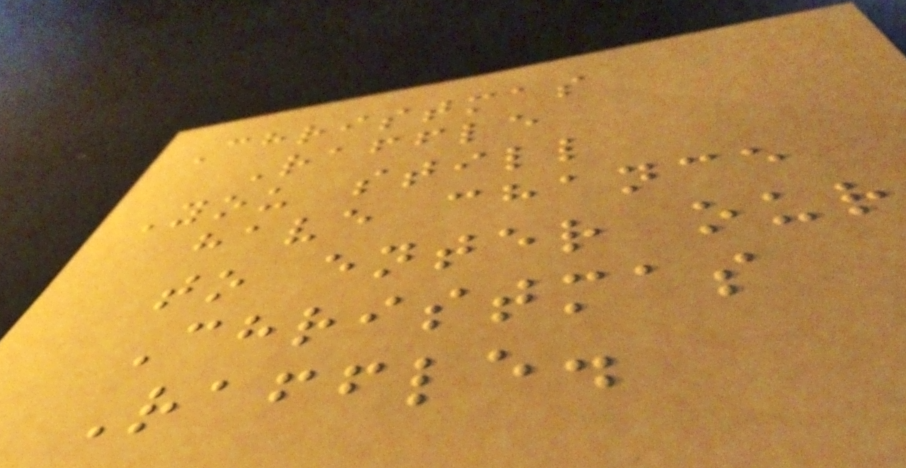Christmas
Raffle
You still
have chance
to enter our
Christmas
Raffle.
